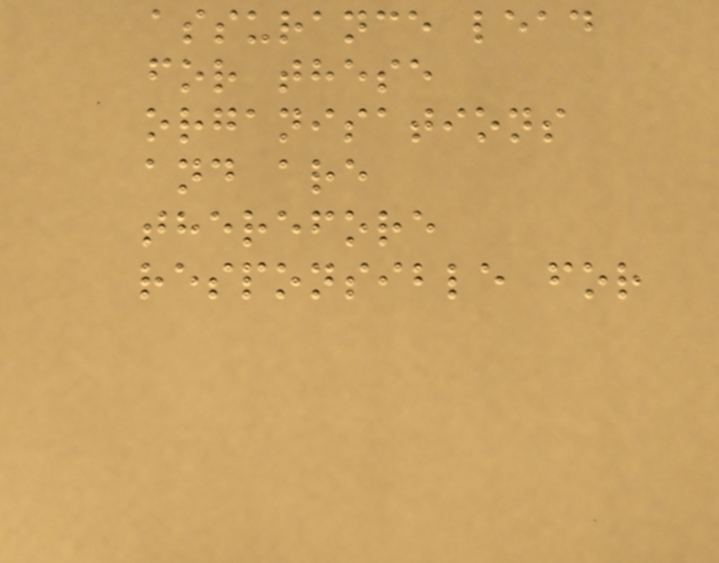assurance lead
for these
organisations
and are
therefore
responsible for
